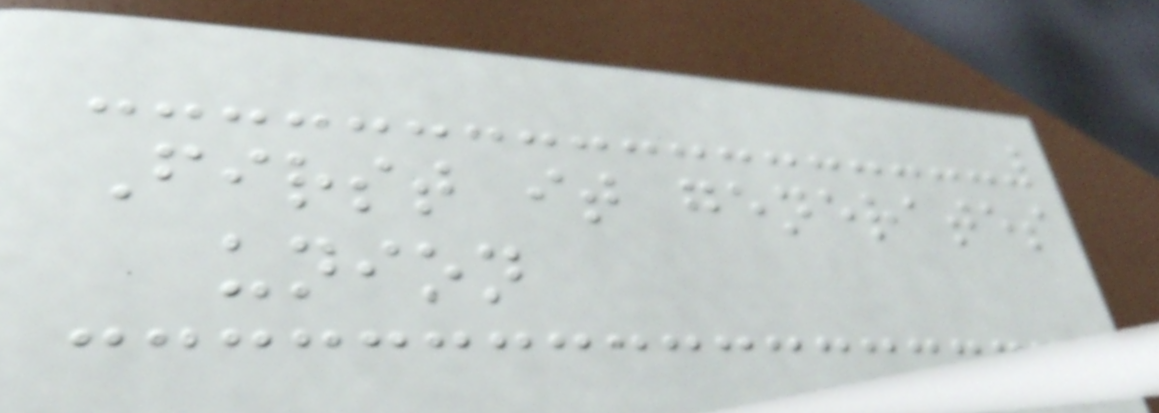First it generates
union
